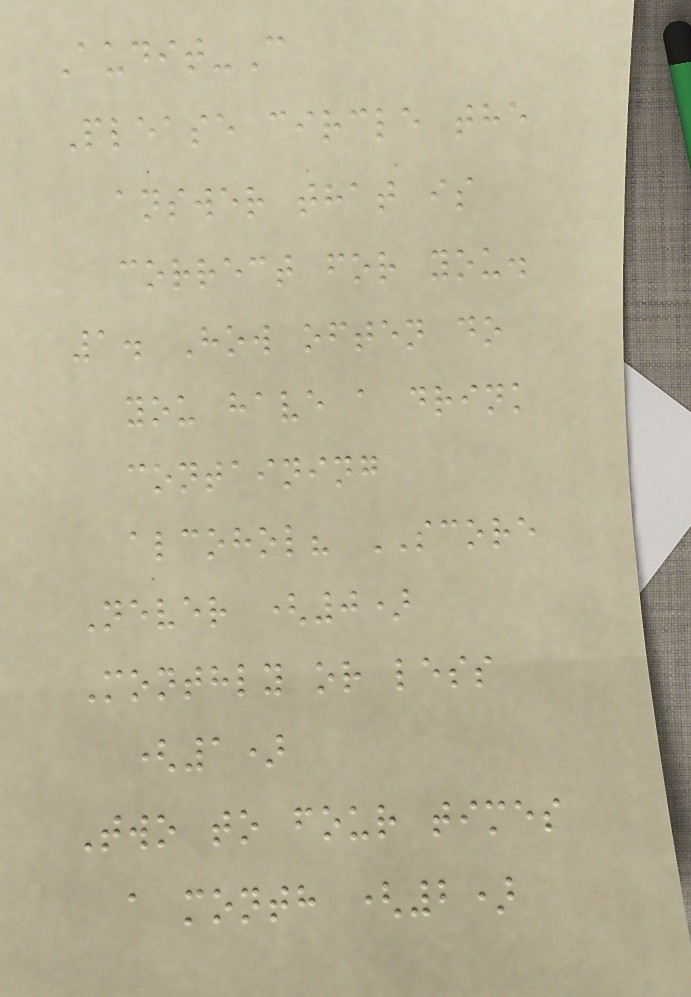Audit-C
Please circle the
answer that is
correct for you.
1. How often do
you have a drink
containing
alcohol? SCORE
Never (0)
Monthly or less
(1)
Two to four times
a month (2)
